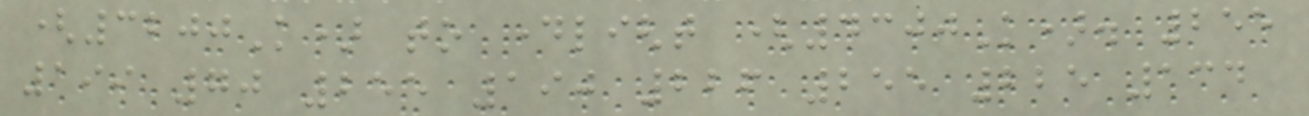(3200K) to daylight (4300K). 255
199 70 255 190 226 255 225 134
